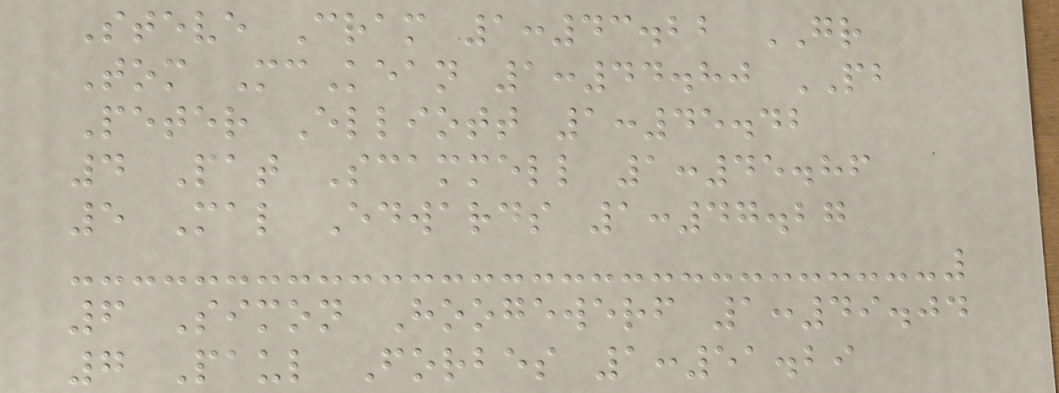Steve Cram 1:43.22 GR
Tom McKean 1:44.80 PB
Peter Elliott 1:45.42
4 Pat Scammell 1:45.86
5 Mal Edwards 1:47.27
6 Simon Hoogewerf 1:49.04
7 Paul Forbes 1:51.29
